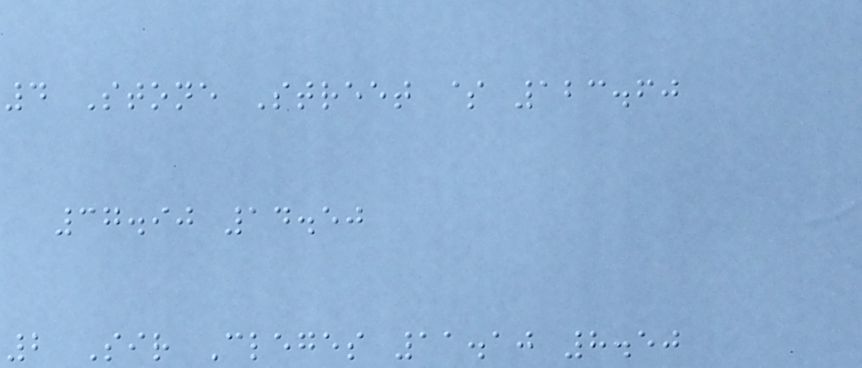4 Stone Street $ 123.60
37.90 14.50
2 Sir Cleges 11.10 8.50
